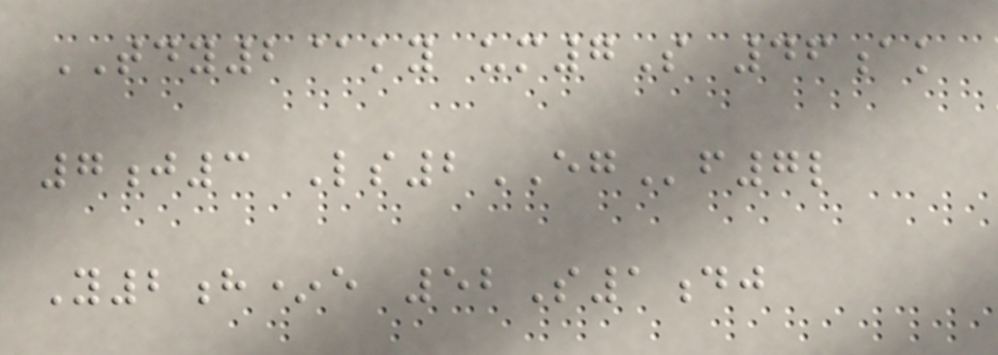TDY2@ky um7S 46ak
7j3 Ls2EGf7l
Y2h*e 52S1dj
